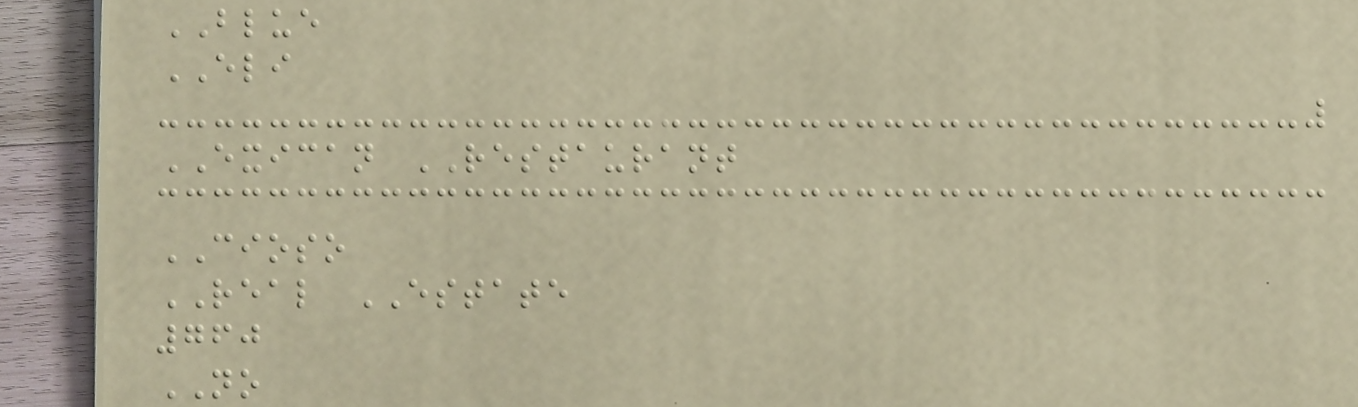BLUE
ELI
EXICAN RESTAURANT
CIOSO
REAL ESTATE
760
NO
